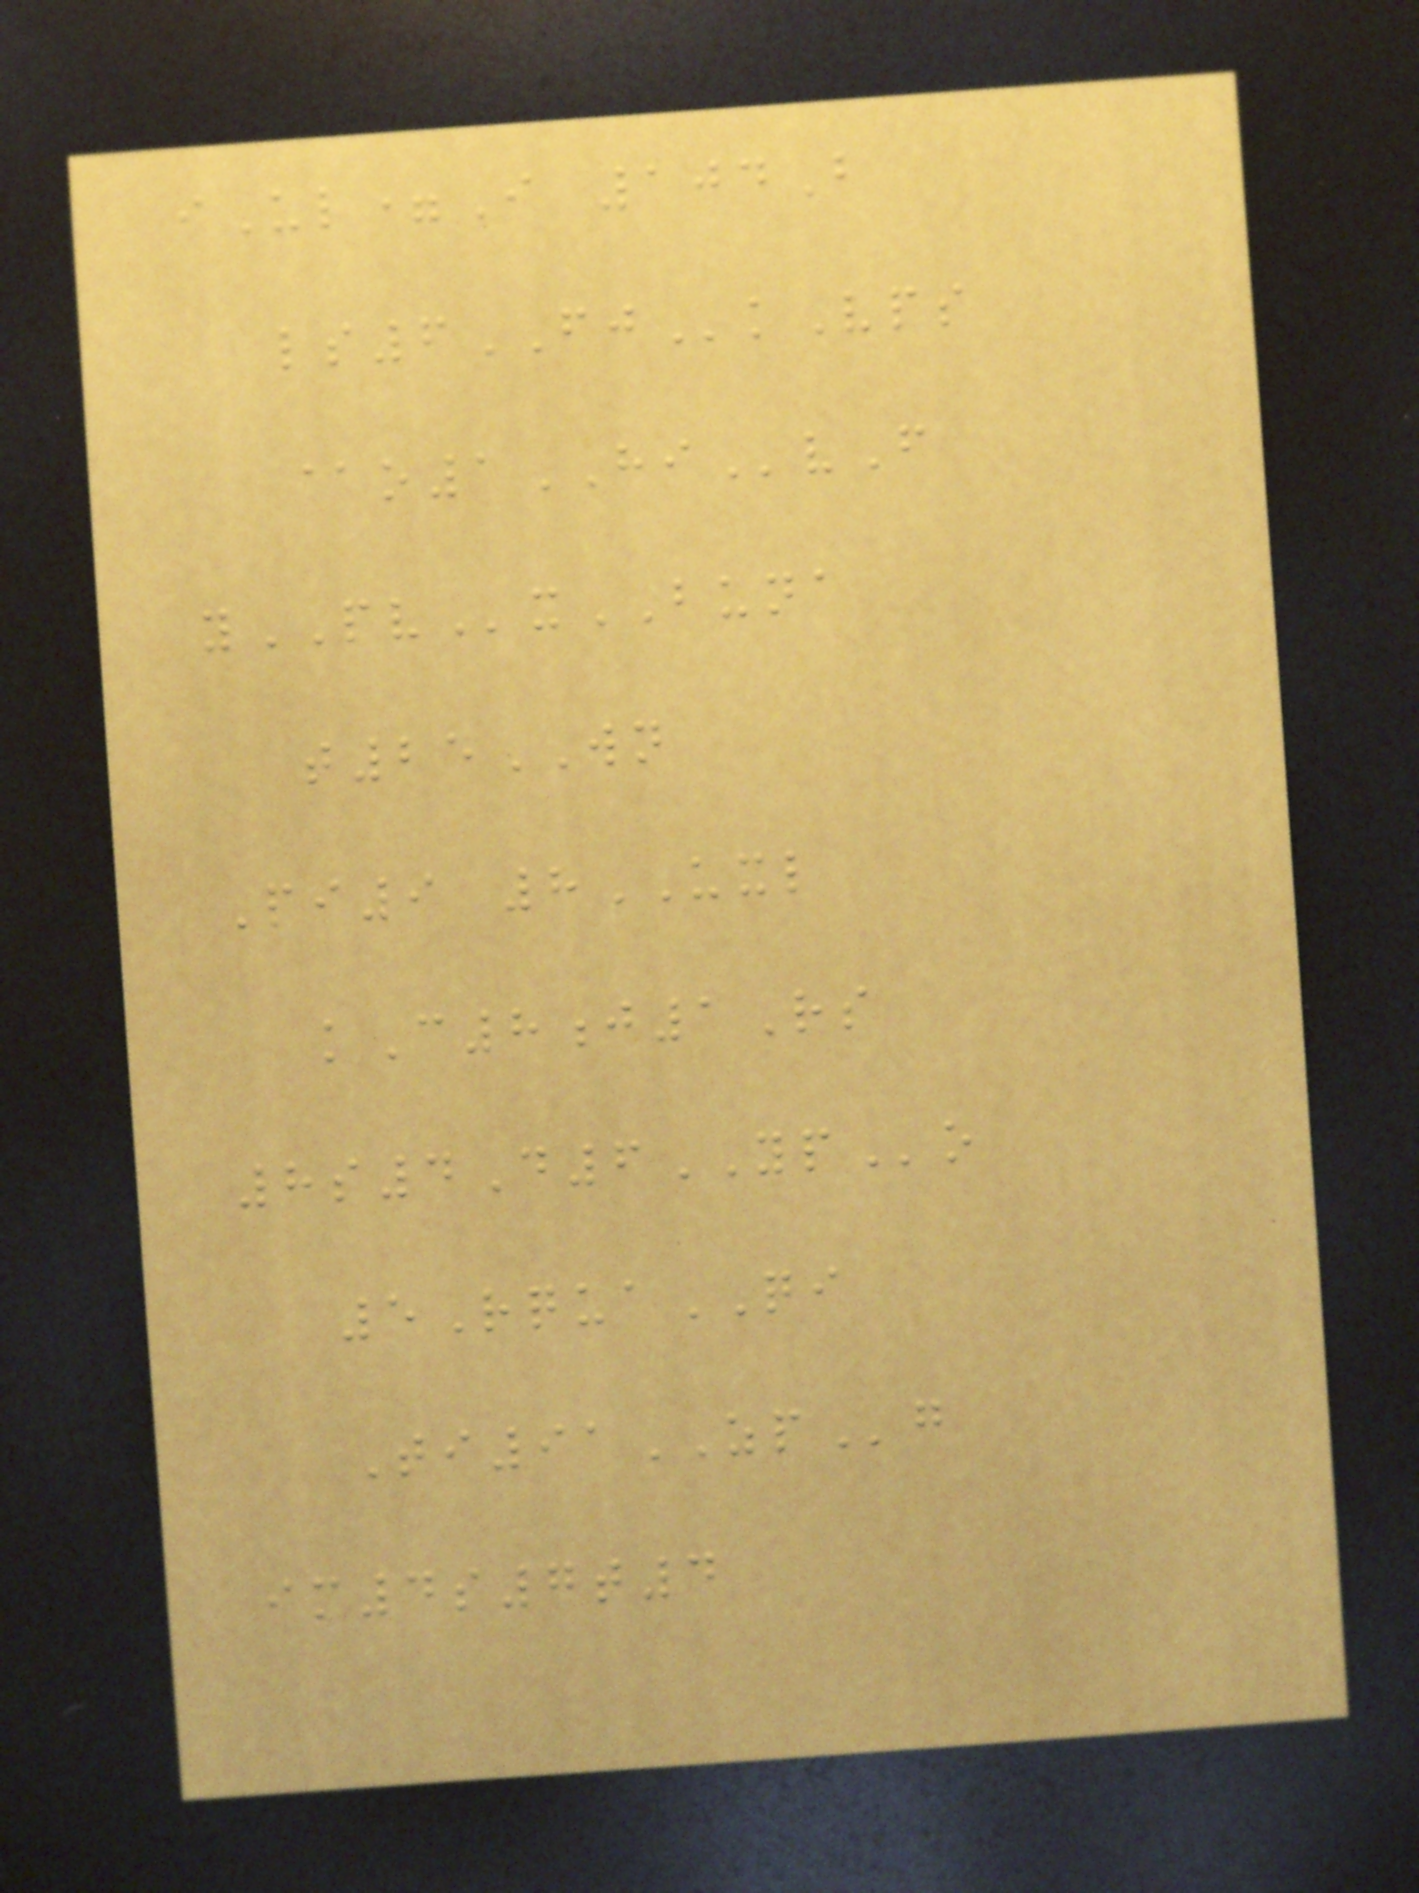iUl=I 104B
ls6FJkVps
@o1HIvF
yPVxBUNA
t25WN
Pi9 8UXL
kC8j1Rs
8s4D6YPo
5RquaQI
Ti91ZPg
im4s7t4
